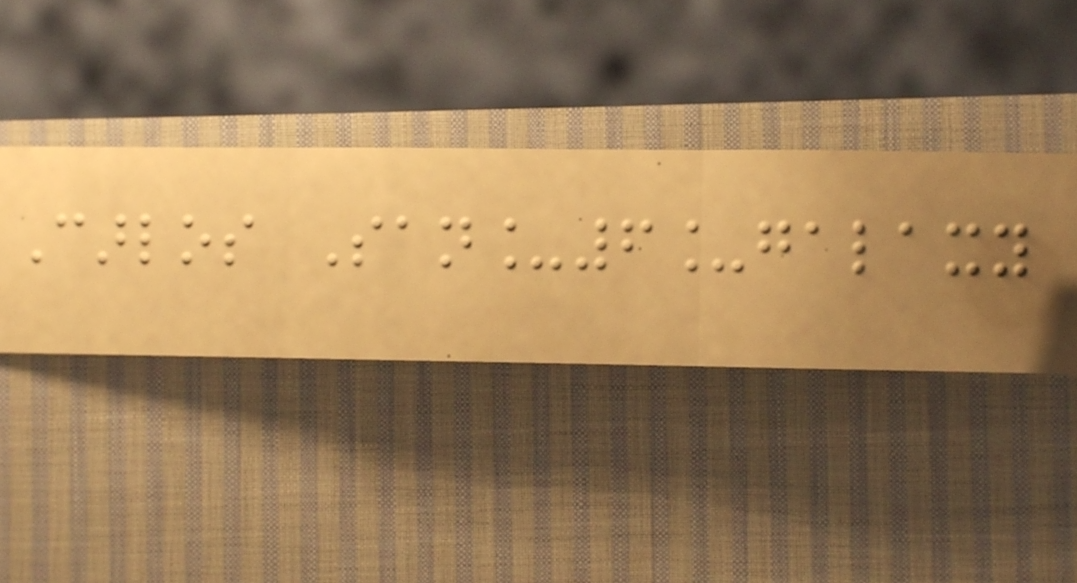Carlos San_6_galaxy
